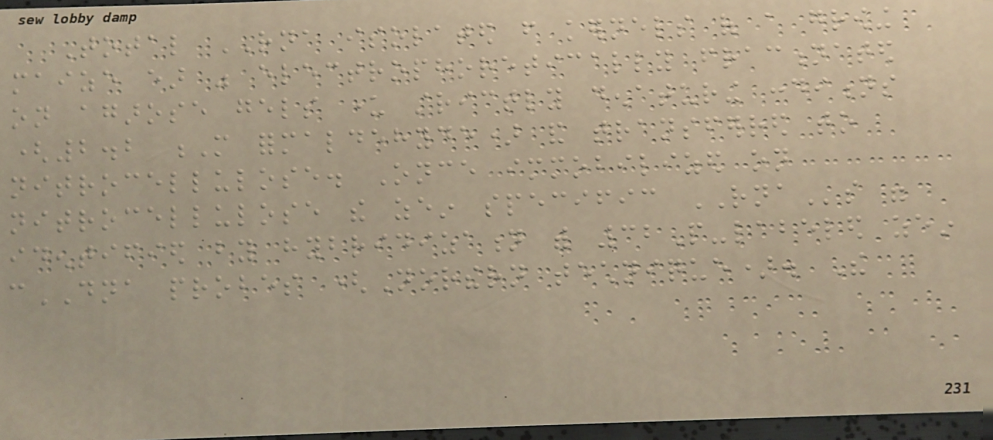Total RNA isolated from kernels of a growing
maize ear was electrophoretically fractionated
on agarose gels under strictly denaturing conditions
(2.2 M formaldehyde) and transferred to
nitrocellulose. Once immobilized on
nitrocellulose the zein specific RNAs were
identified by hybridization with 32P-labeled zein
cDNA probes (Northern technique). The
